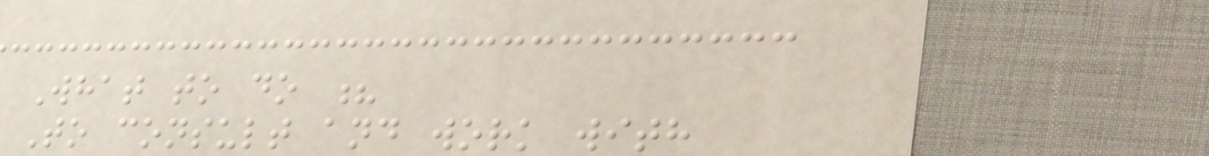What to do ?
To consult and work with
